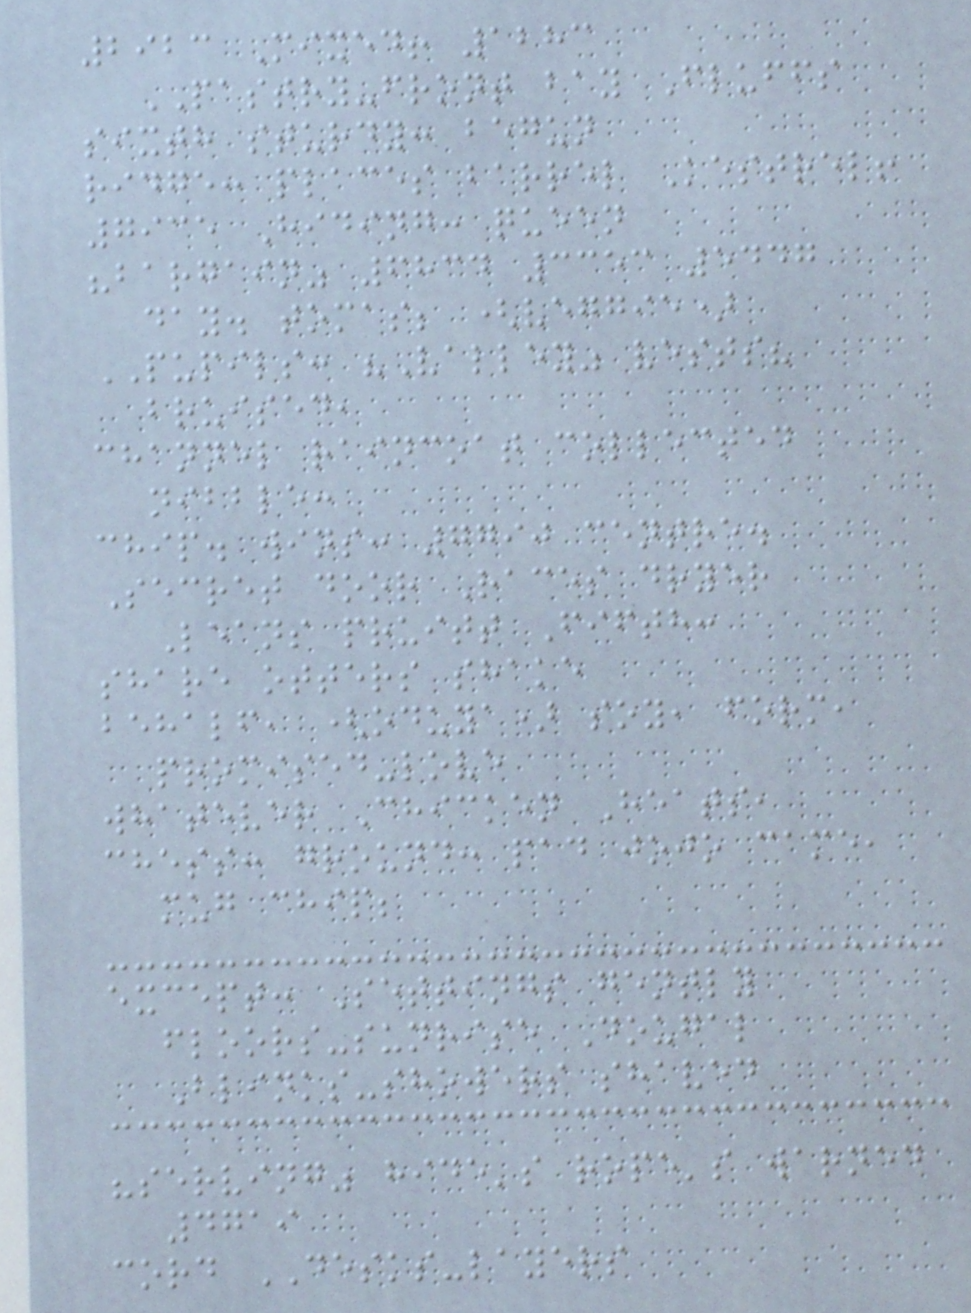2923 Mixed! 1283
PASTRY-front bay Fluffs
sixth sturdy: begun
ridge: places barrel Kestrel!
7935 Hiding: queen
"bargain" 6834 3353 5447
day. tomas; (veggie)
PUPILS: "Valley" vests?
bruised,
channel raincoat collected
nibble:
chip. wins: 7790 centre.
Secret door Races dryer
Leans pruitt Fifth:
share otters shake
behalf, (oduya) soy, form,
promised-love
whatever Chicken Heats,
chess: ground: pad jojo came,
mug chip;
except: Settings gently
floors-sunrise Dougal
Blinks-showers shaved
"serving" hide's rope's warned
4719
cord DESKS-layers
